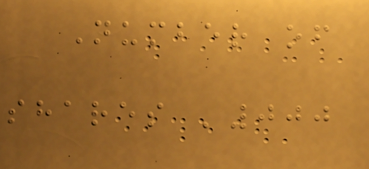Number of
shares '000
